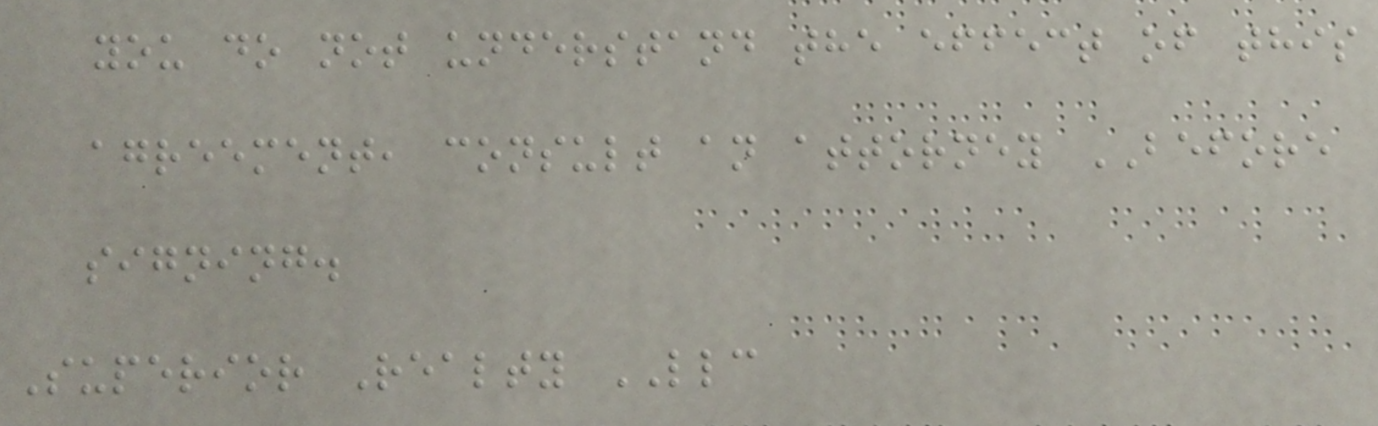you do not understand the effect of this
agreement, consult an attorney BEFORE
signing.
Superior Realty LLC
